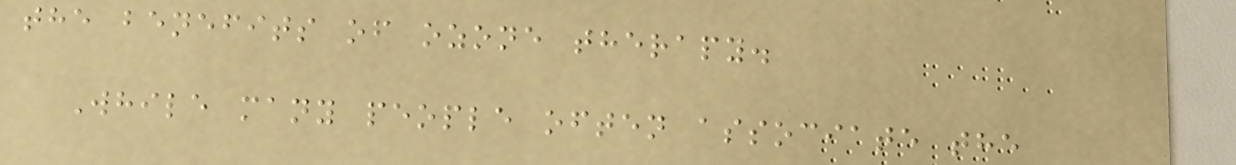the benefits of ozone therapy.
While many people often associate the
